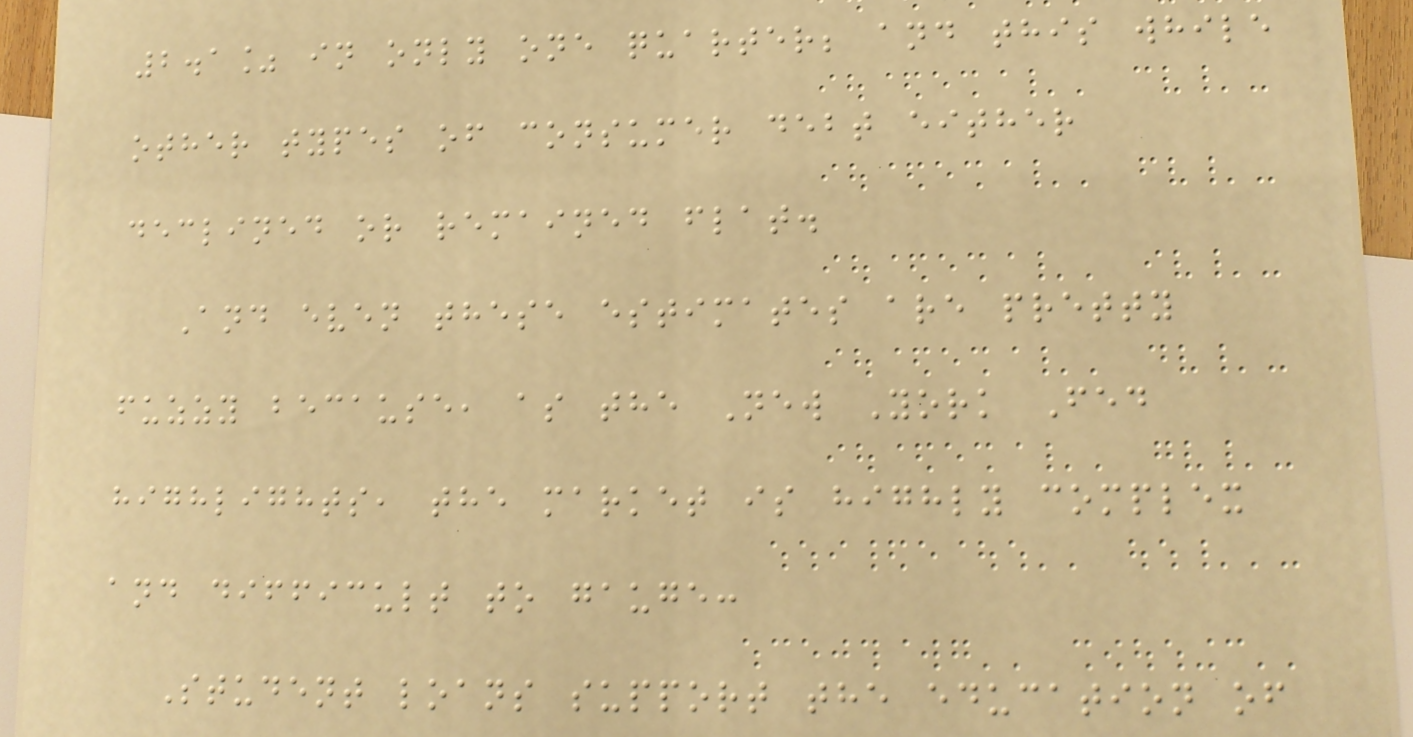2.1% in only one quarter; and this while
other types of consumer debt either
declined or remained flat.
And even these estimates are pretty
fuzzy because, as the New York Fed
highlights, the market is highly complex
and difficult to gauge:
Student loans support the education of
